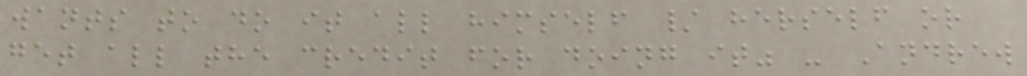wants to do it all himself / herself or
get all the credit for doing it" - Andrew
